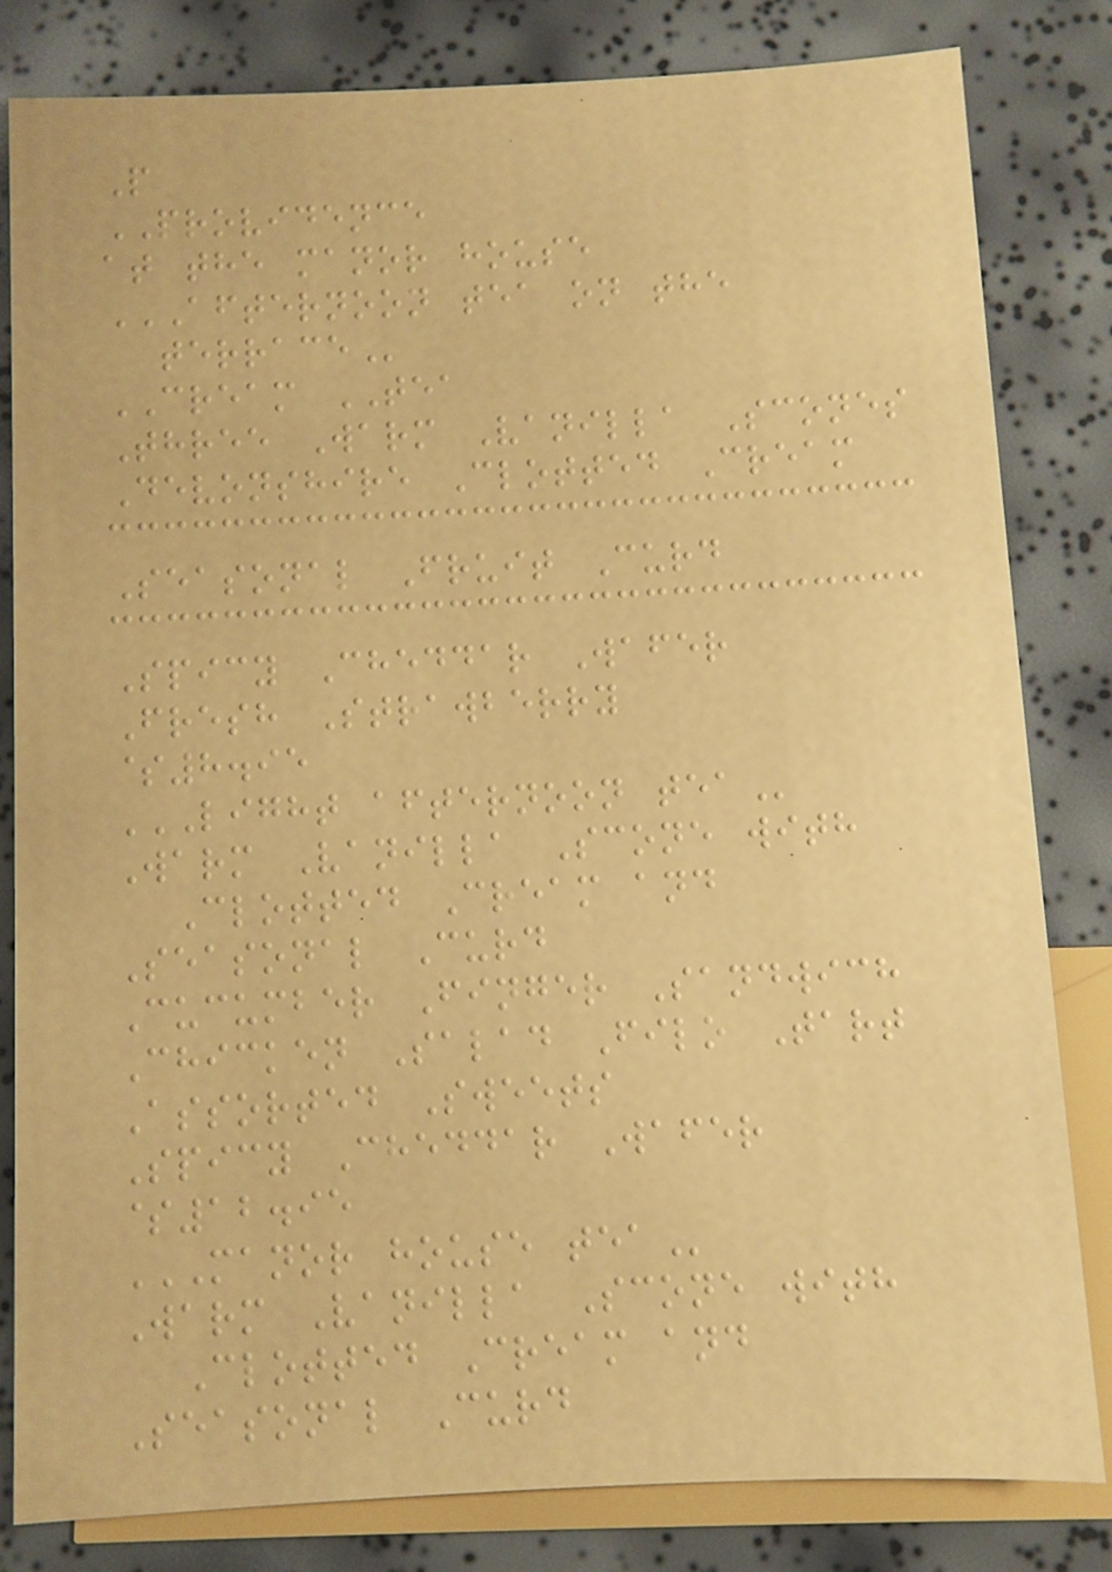P
PROVIDENCE
at the manor house
AFTERNOON TEA ON THE
TERRACE
CREAM TEA
Three Warm Vanilla Scones
Devonshire Clotted Cream
Seasonal Fruit Curd
Spicy Cheddar Wafer
Fresh Strawberry
$8.95
LIGHT AFTERNOON TEA
Warm Vanilla Scone with
Clotted Cream and
Seasonal Curd
Cucumber Finger Sandwich
Chicken Salad Filo Tart
Assorted Sweets
Spicy Cheddar Wafer
$12.95
MANOR HOUSE TEA
Warm Vanilla Scone with
Clotted Cream and
Seasonal Curd
